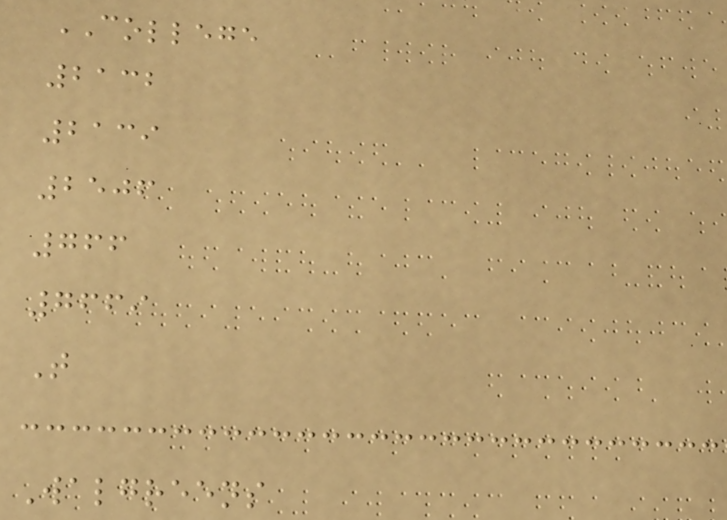COLLEGE
2132
2139
2506
766
7669
T
Walgreens
